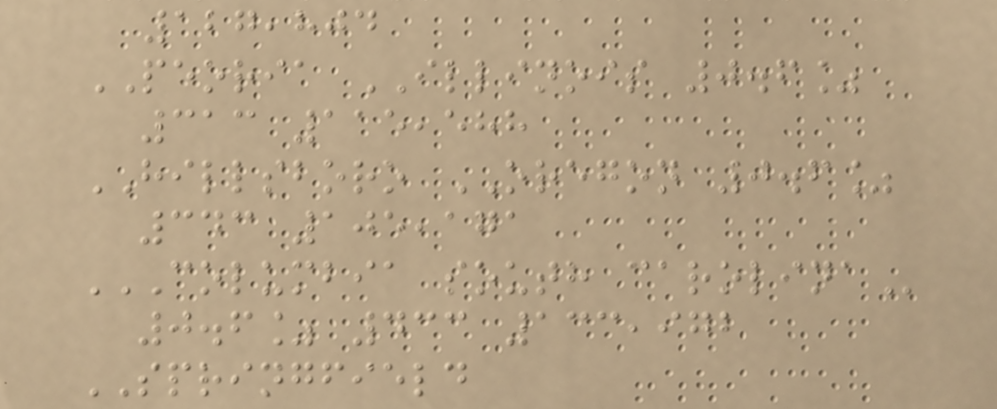127,804
PEORIA ILLINOIS 0.6%
313 115,588
HILLSBORO OREGON 0.6%
343 105,171
COLUMBIA SOUTH CAROLINA
0.6% 433 133,972
SPRINGFIELD
